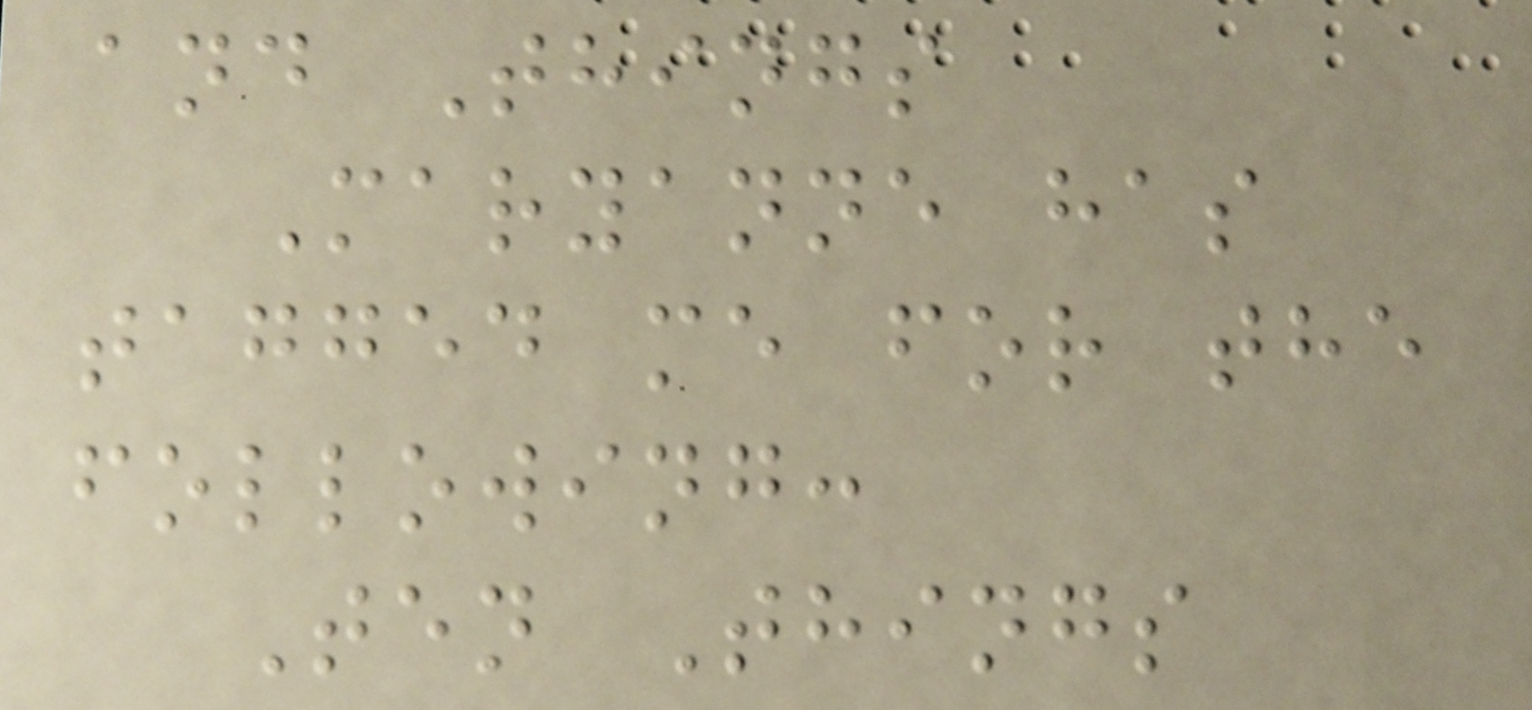and Things
Maryanne has
tagged me for the
following:
Ten Things
